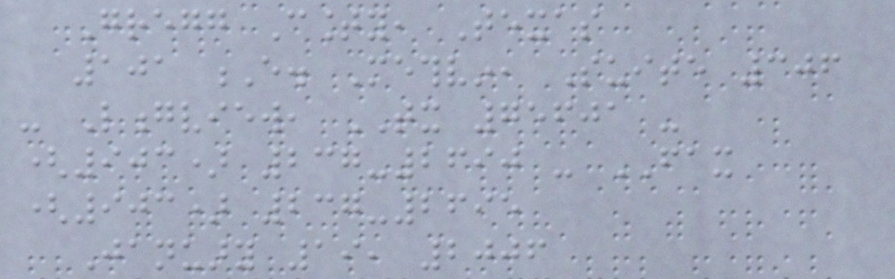Gregg County, Texas
101 E. Methvin, Suite 306
- Longview, TX 75601 -
(903) 237-2690 - FAX
(903) 237-2695
January 19, 2006
